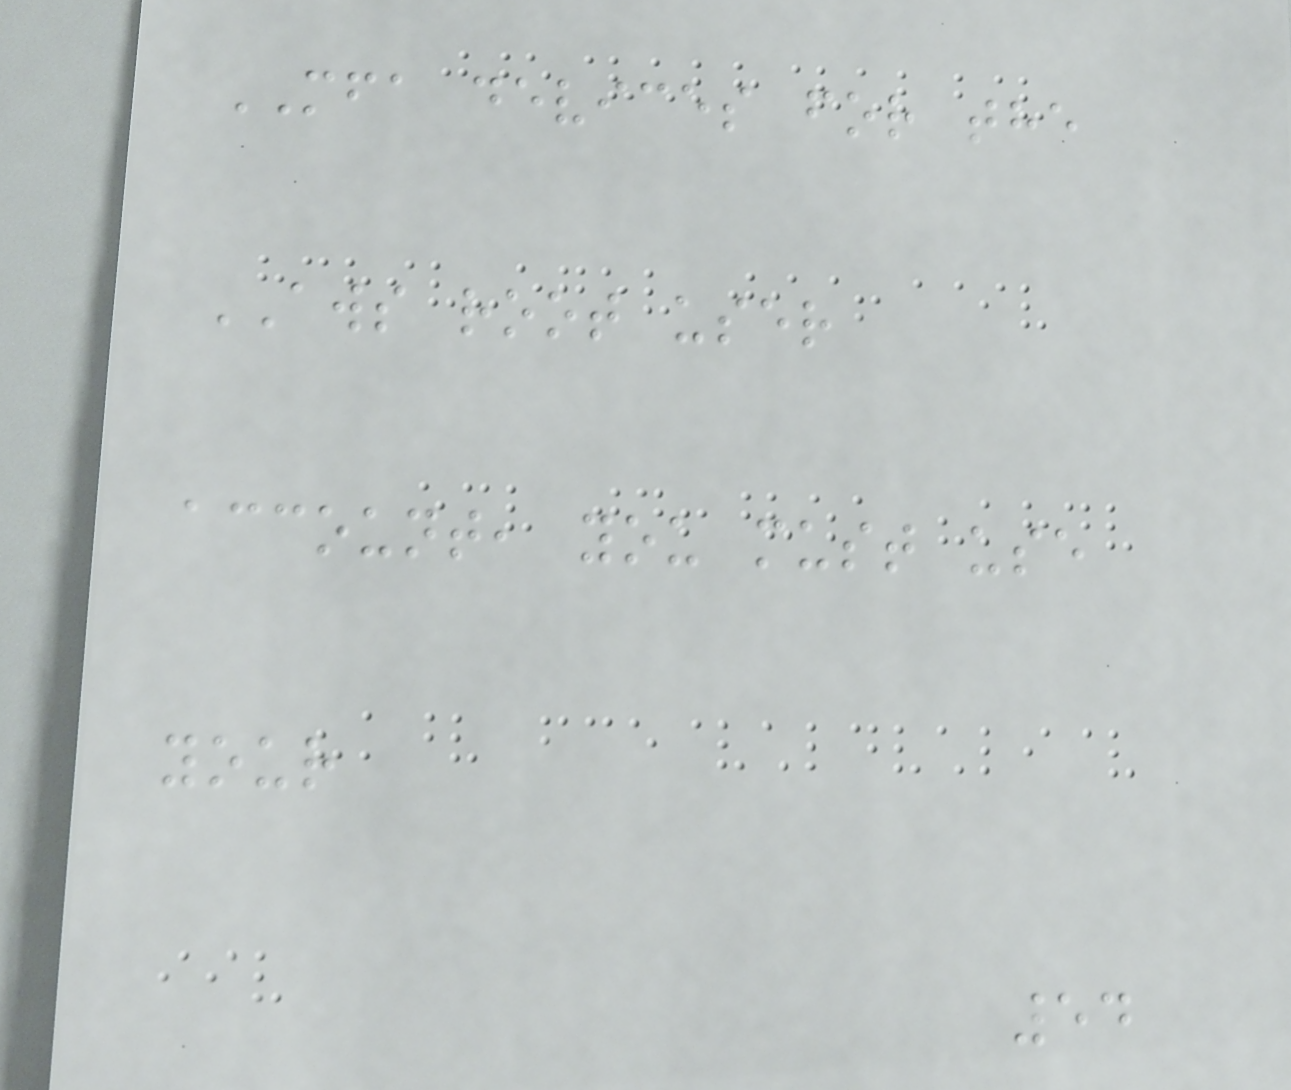MFA devices for the
AWS root user
account, you must use
your
54
